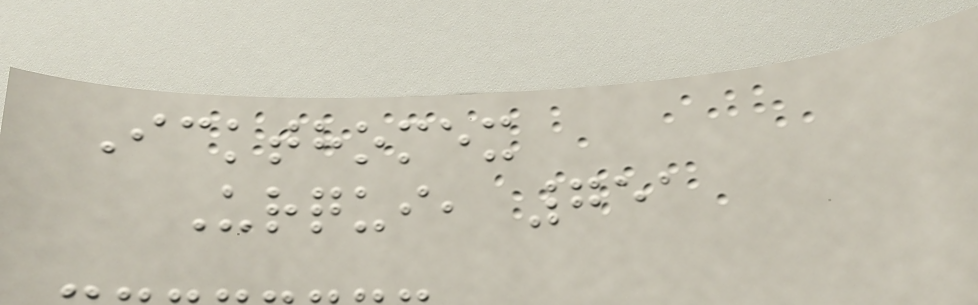Ickthomex
Urqui, 751
